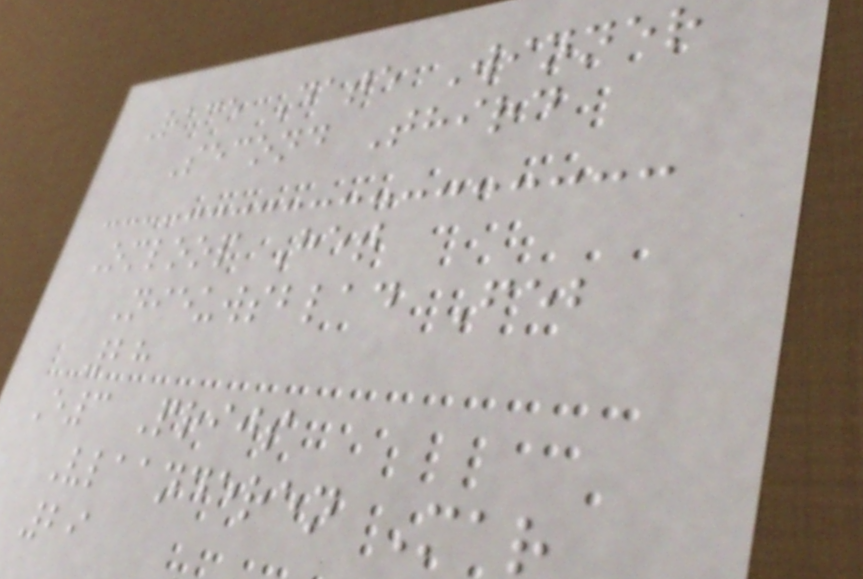Race Date Winner
Second Third
Omloop Het
Nieuwsblad Feb
28
E3 Prijs
Vlaanderen Mar
29
